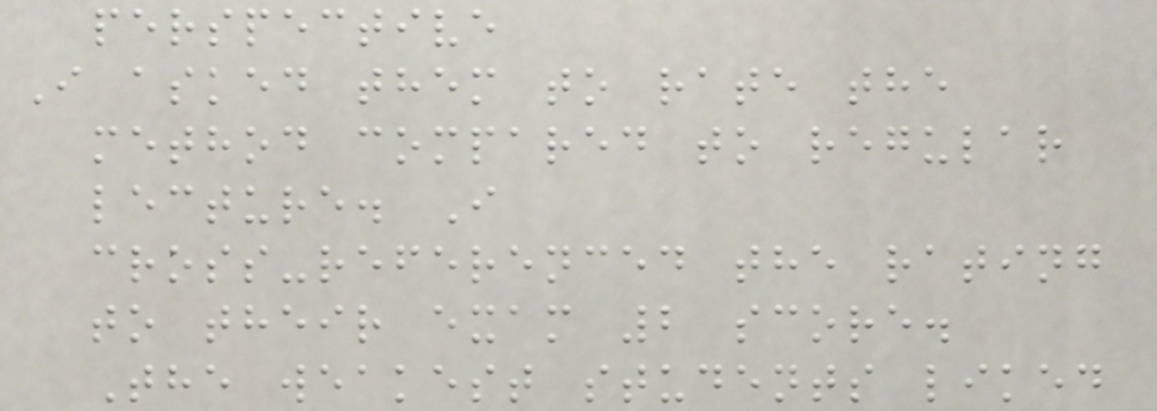perspective
I asked them to rate the
method compared to regular
lecture. I
cross-referenced the rating
to their exam 2 score.
The weakest students liked
